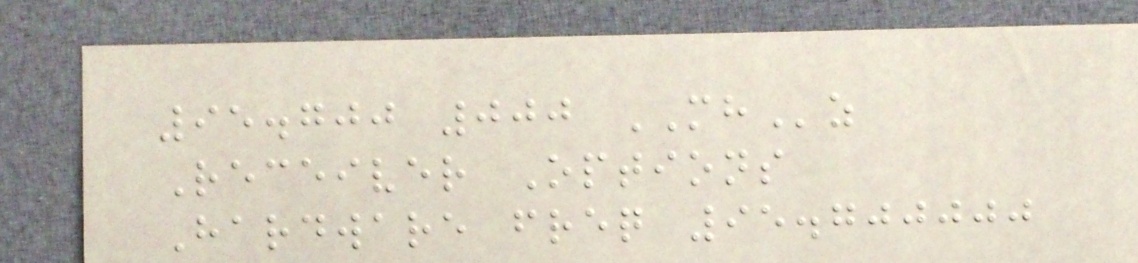95.700 000 MHz
Receiver Options
Hardware freq 95.700000
